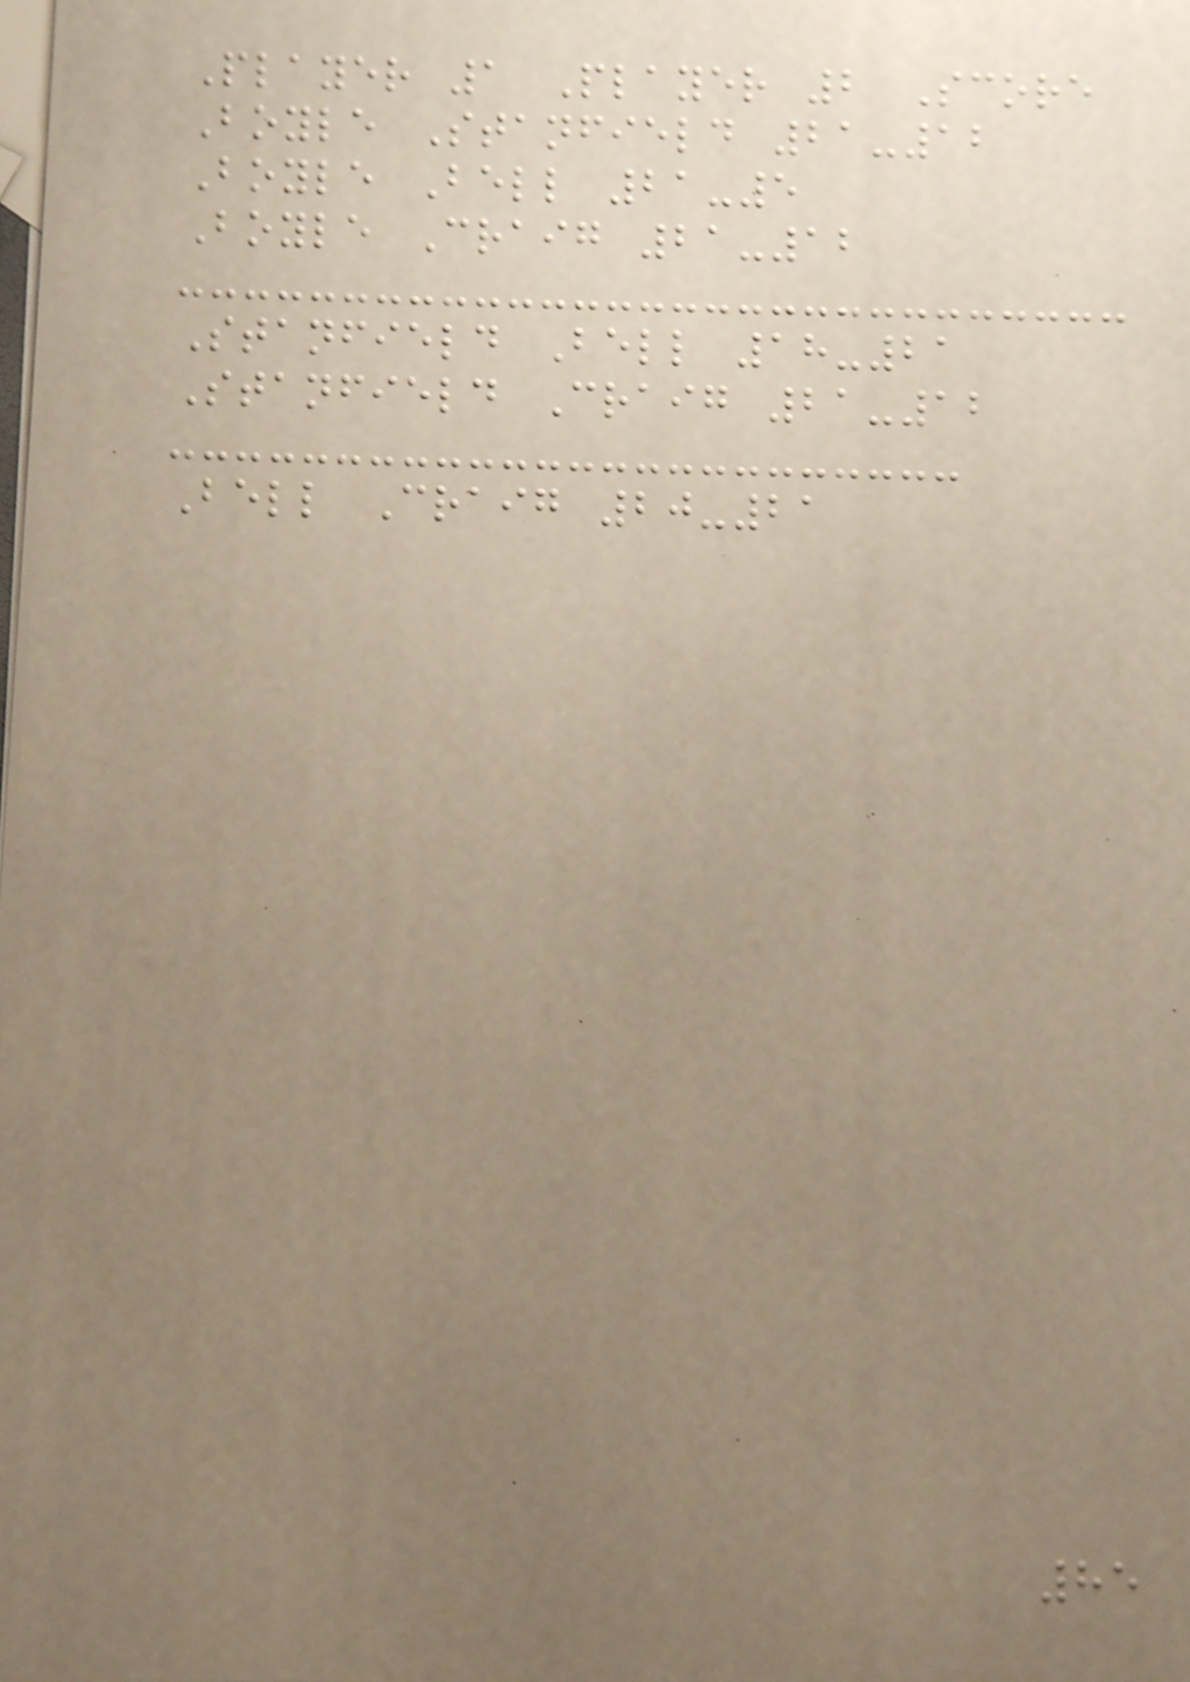Player 1 Player 2 Score
Boyle Stanfield 21-12
Boyle Bell 21-5
Boyle Craig 21-12
Stanfield Bell 18-21
Stanfield Craig 21-12
Bell Craig 20-21
85
